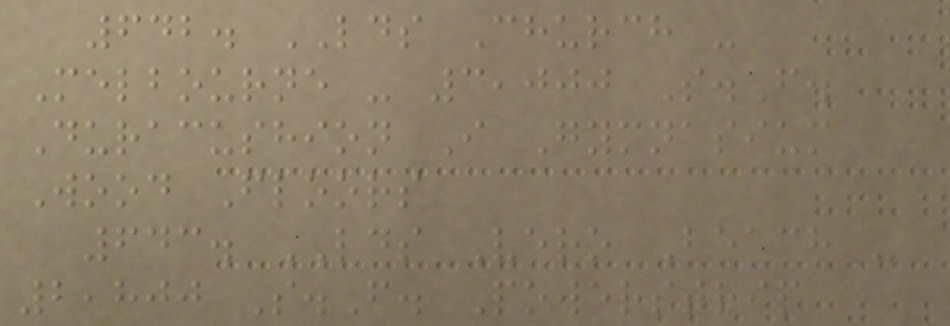642. LDS Church -
Melbourne - 3,000 S.F.
Duracushion I Gymnasium
Wood Floors
643. LDS Vero Beach -
2,800 S.F. Powerstrip
